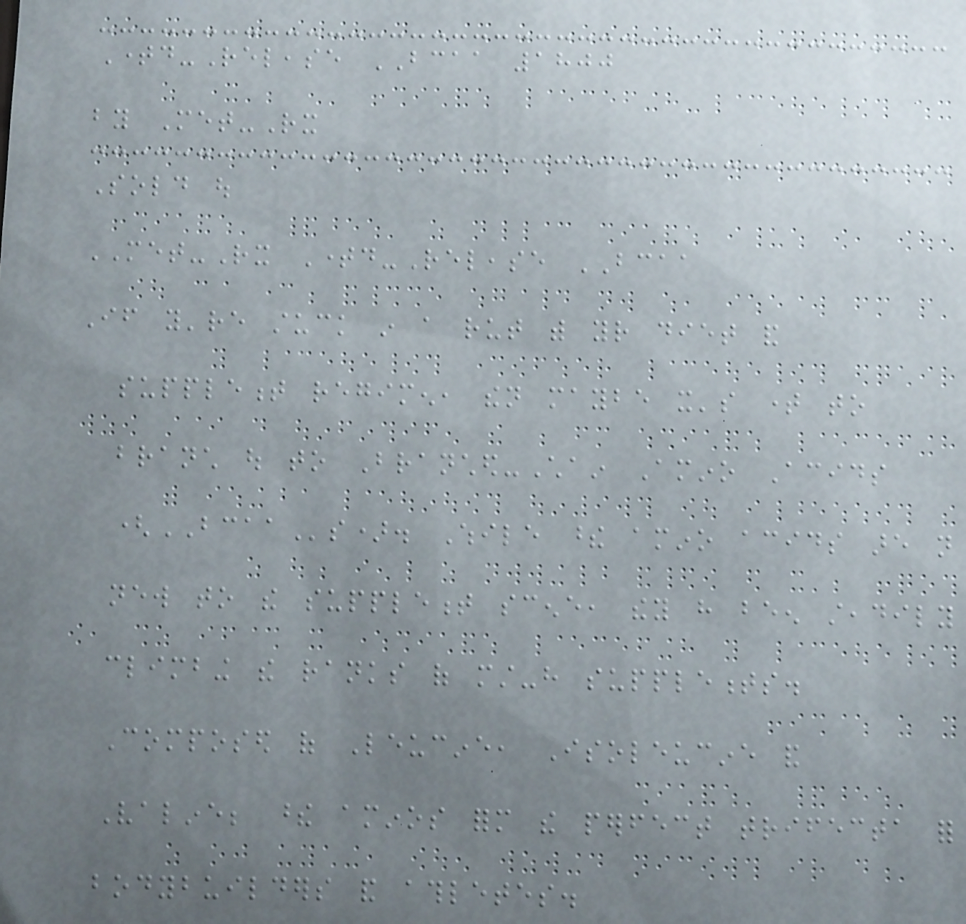Timed-Release BCAA 1800
by Met-Rx
Sold out
MET-Rx Timed-Release BCAA
If you're stuck in a rut with your diet and
supplement regimen, then maybe it's time to
branch out to Branched-Chain Amino Acids
(BCAAs). While these amino acids are not
new to the supplement scene, they have been steadily
climbing the ranks of must-have supplements.
Composed of Leucine, Isoleucine and
Valine; these aminos form the perfect trifecta for
bodybuilders and athletes.
